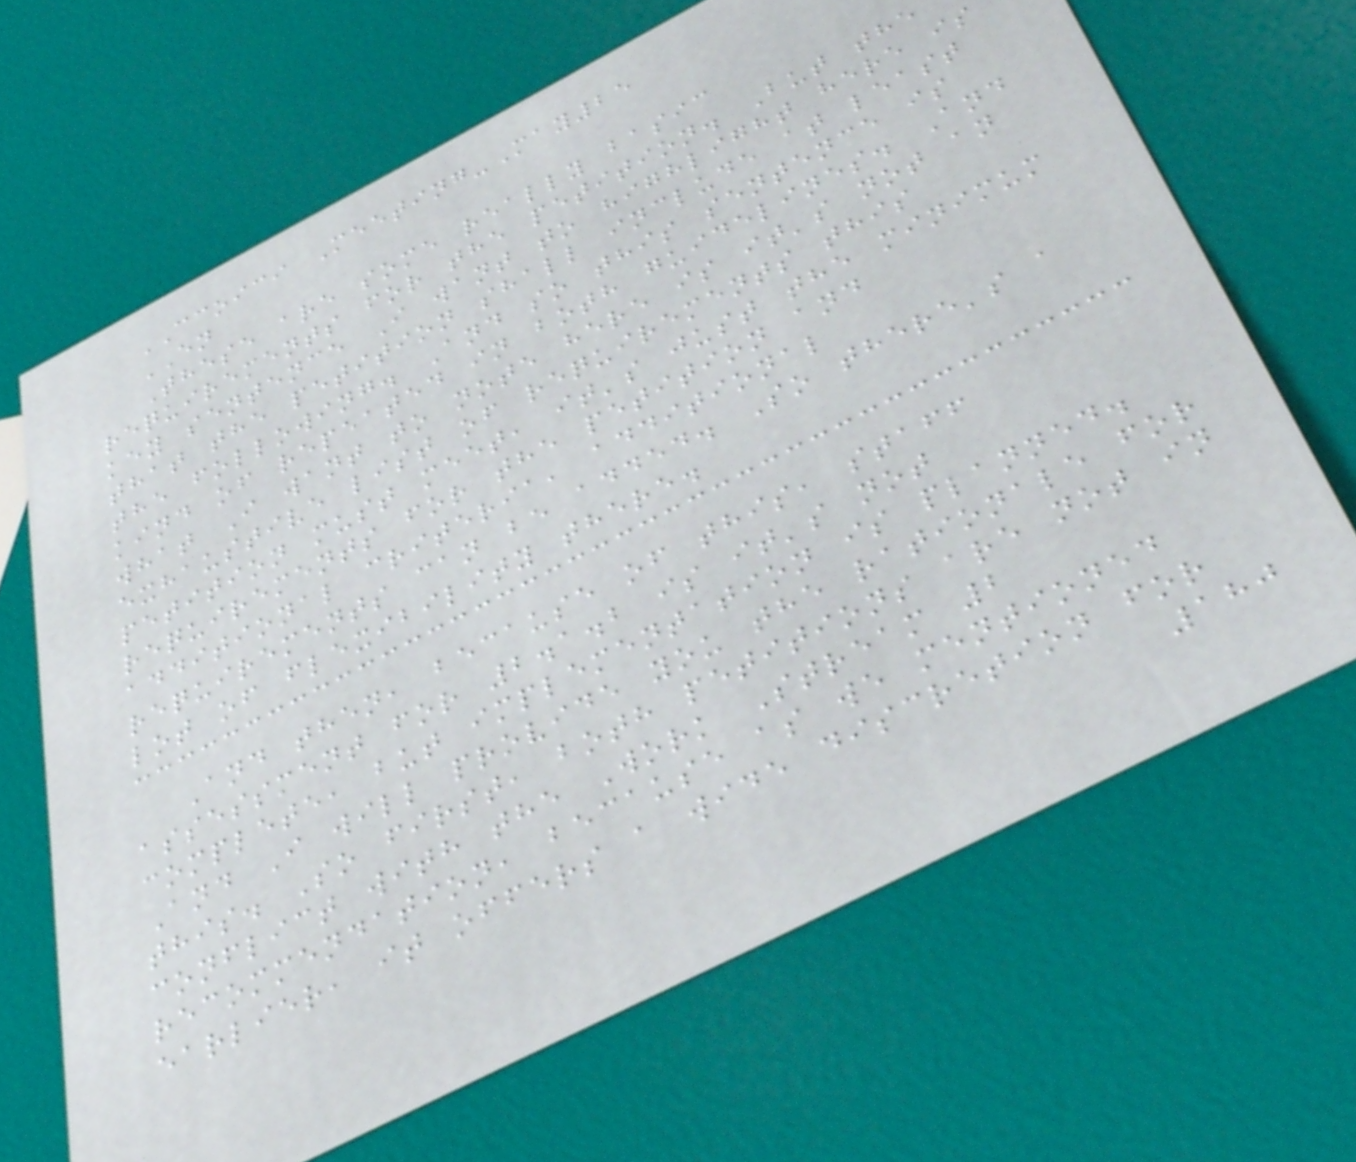CCOICI Meeting-May25
EN
These are some really basic
requirements for the petition. But the
key sentence I want to highlight here is
that the petition shall include at least
the following. And so this sentence is
kind of repeated in both guidelines. And
what I want to note here is it's not an
exhaustive list of requirements this
petition must meet, it's just the minimum
requirements for the petition and
additional criteria, additional
requirements can be added. So there's a
lot of flexibility there.
And then, because of this, staff
assessment for 2.1.2 is it's not
complete, but implementation is planned.
And I will provide you the rationale for
this. So first, both petitions are not in
conflict with the Work Stream 2
recommendation, because as we mentioned
earlier, it offers a wide discretion for
180
